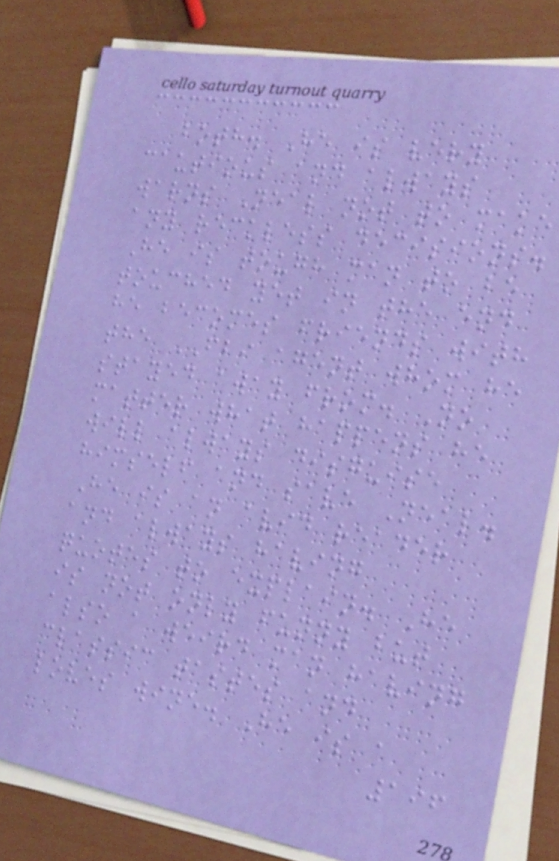both. He is very
cautious and always
warns Neal not to make
any reckless decisions.
He is tough man to be
touched yet in the end
he becomes friends with
the FBI agent whom he
stayed away from. No
matter what happens he
will always disguise
himself and save Neal.
He is an avid reader
and always having
quotes to explain. He
is not only funny but
also a weird man having
classic tastes and
loves wine. He is a
196
